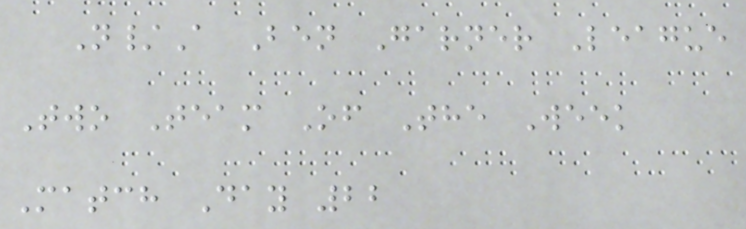N/A Ben Garner League
Two Team Of The Week
Match Day 22
